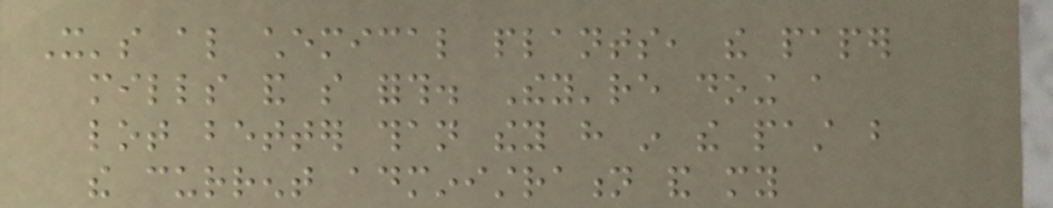It's also chemical plants, the paper
mills and so forth. They're doing a
lot better than they have in the past but
the current administration and my
